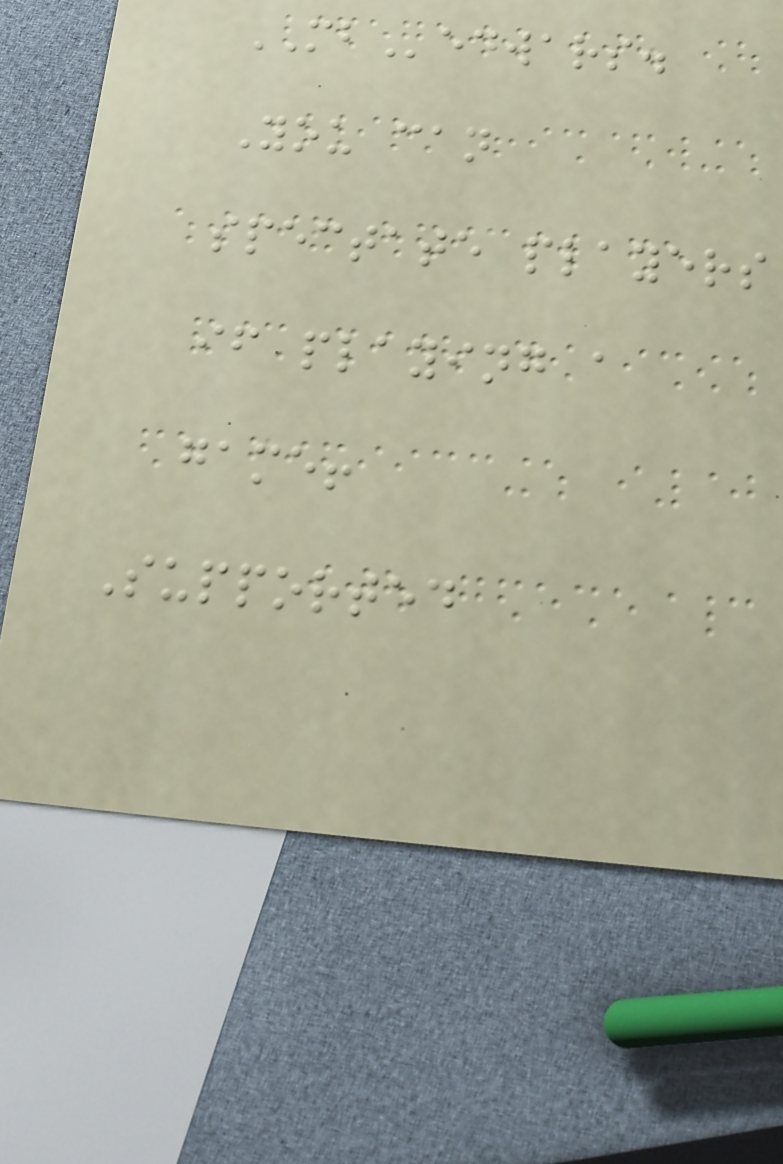MBedwars.
You can
spectate players
if playing a
game!
Supported
